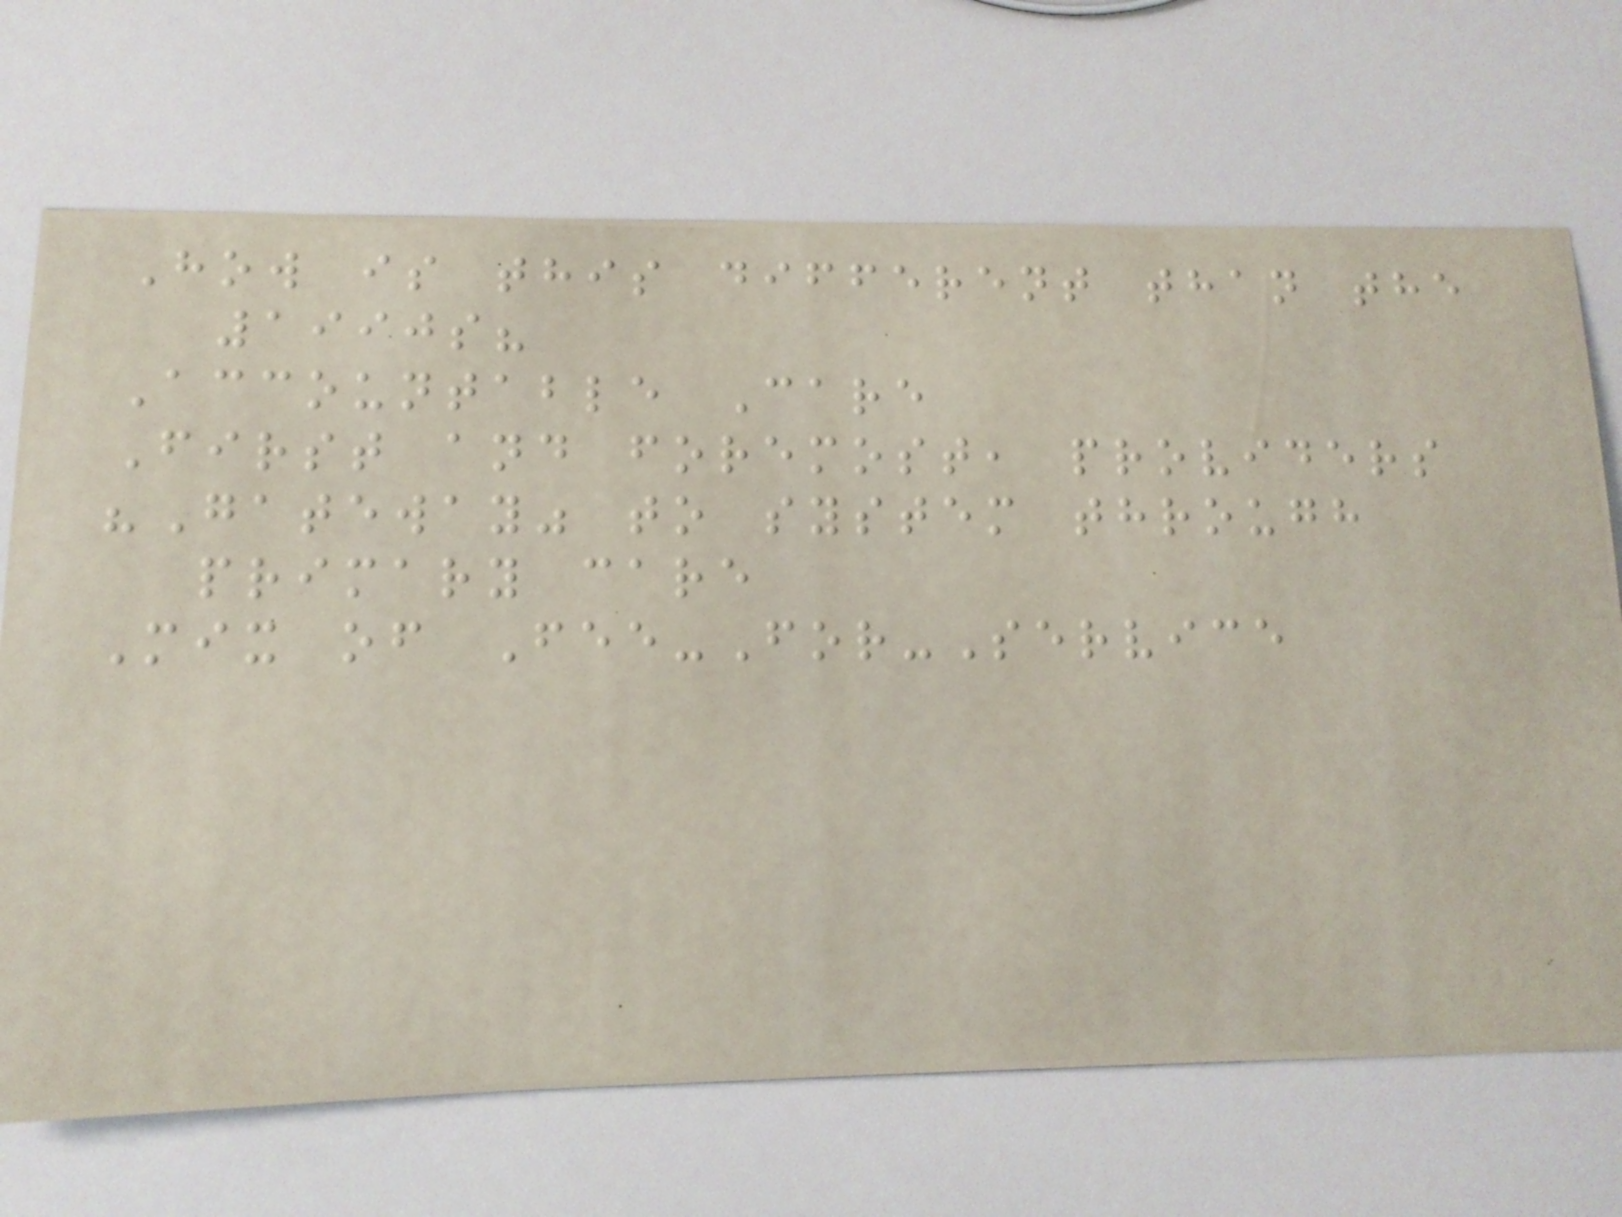How is this different than the
1990s?
Accountable Care
First and foremost, providers
"Gateway" to system through
primary care
Mix of Fee-For-Service
